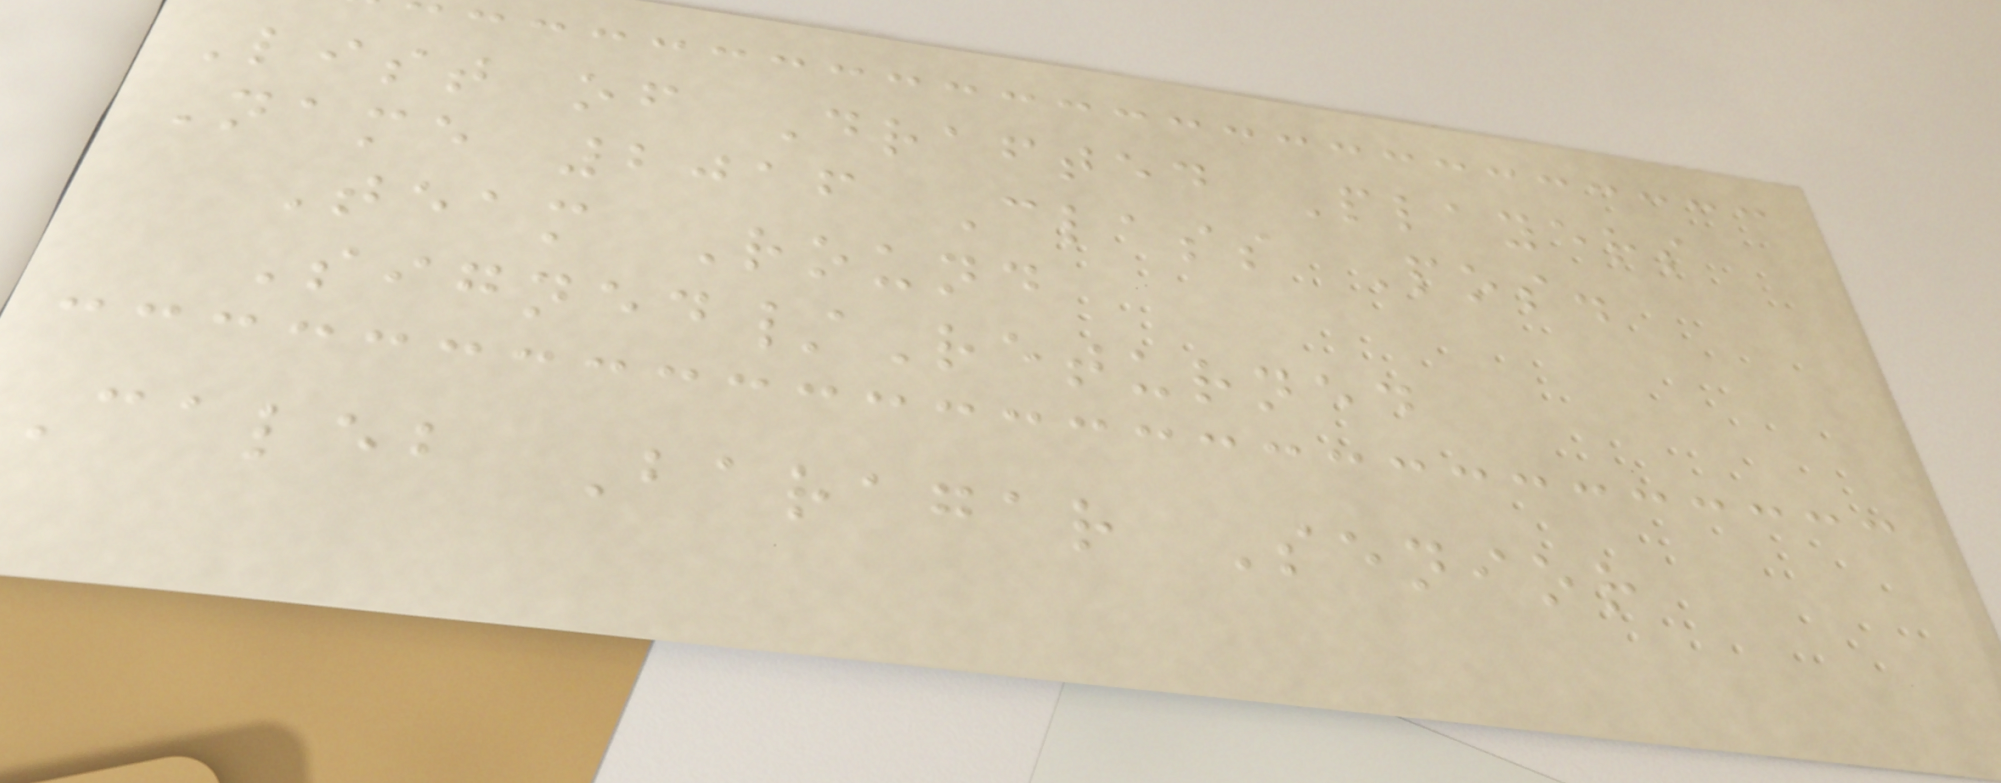List of Drafted Players
Name 2016 Class Pos.
Team Round
Signed/Returned
Caleb Baragar Senior
